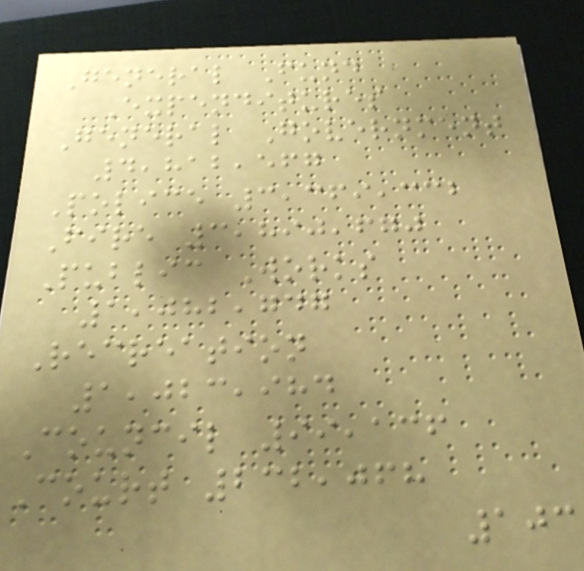General Fund
Expenditures
General Government
4,812,567
Police 3,369,332
Fire 3,890,670
Public Works
1,082,747
Recreation
1,023,984
Council 99,136
Court 232,068
103
